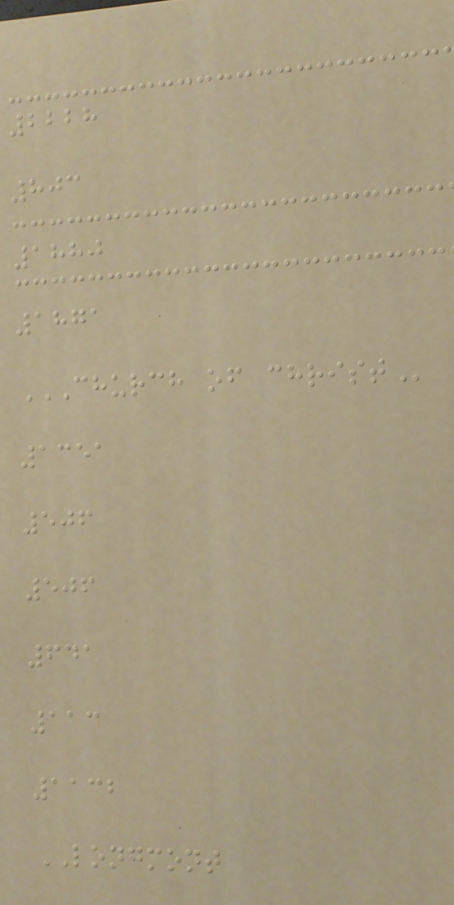2228
803
1880
1871
CHURCH OF CHRIST
1351
506
506
641
113
1132
LONGMONT
